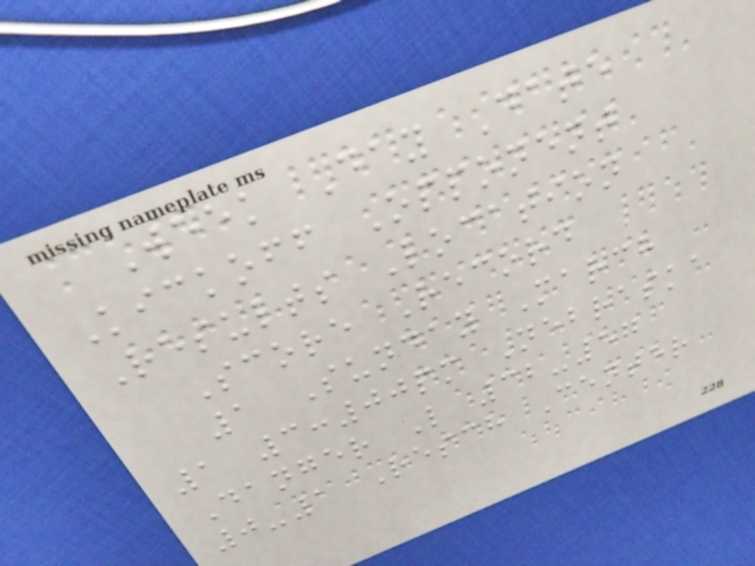Week Day Date
Kickoff Opponent
Results Location
Score Record
1 Sunday March
1 3:00pm Nebraska
Danger L 32-57
0-1 Resch Center
